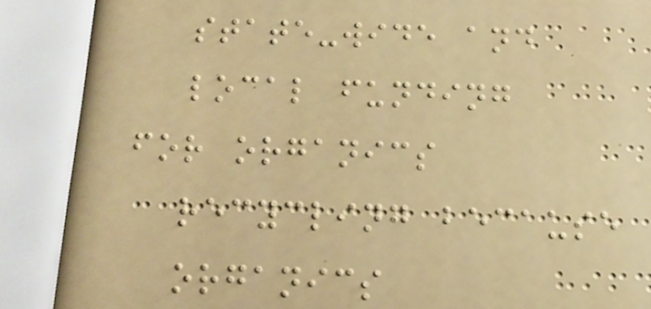state-wide and
local funding
for organics
recycling because
organics
